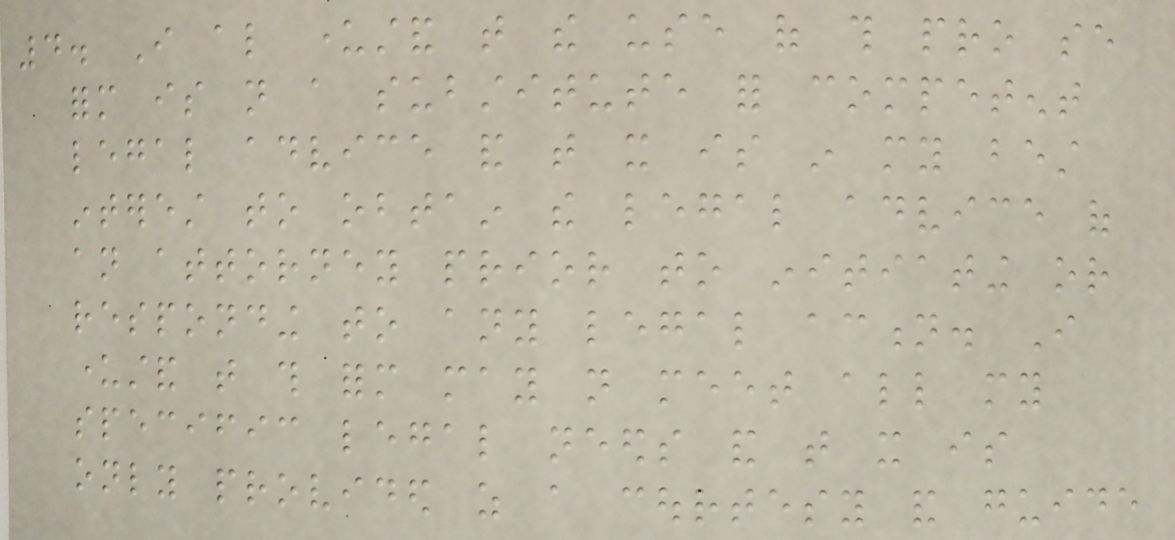4. I also understand that the use of this pro se
form is not a substitute for competent
legal advice and that it is in my best
interest to obtain the legal advice of
an attorney prior to initiating or
responding to any legal action. I
understand that this form may not meet all my
specific legal needs and that it is
only provided as a courtesy and guide
